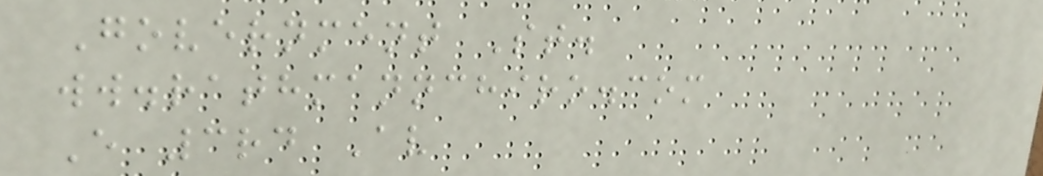Government St.
ww.rathmannchiro.com
E 3rd Av
